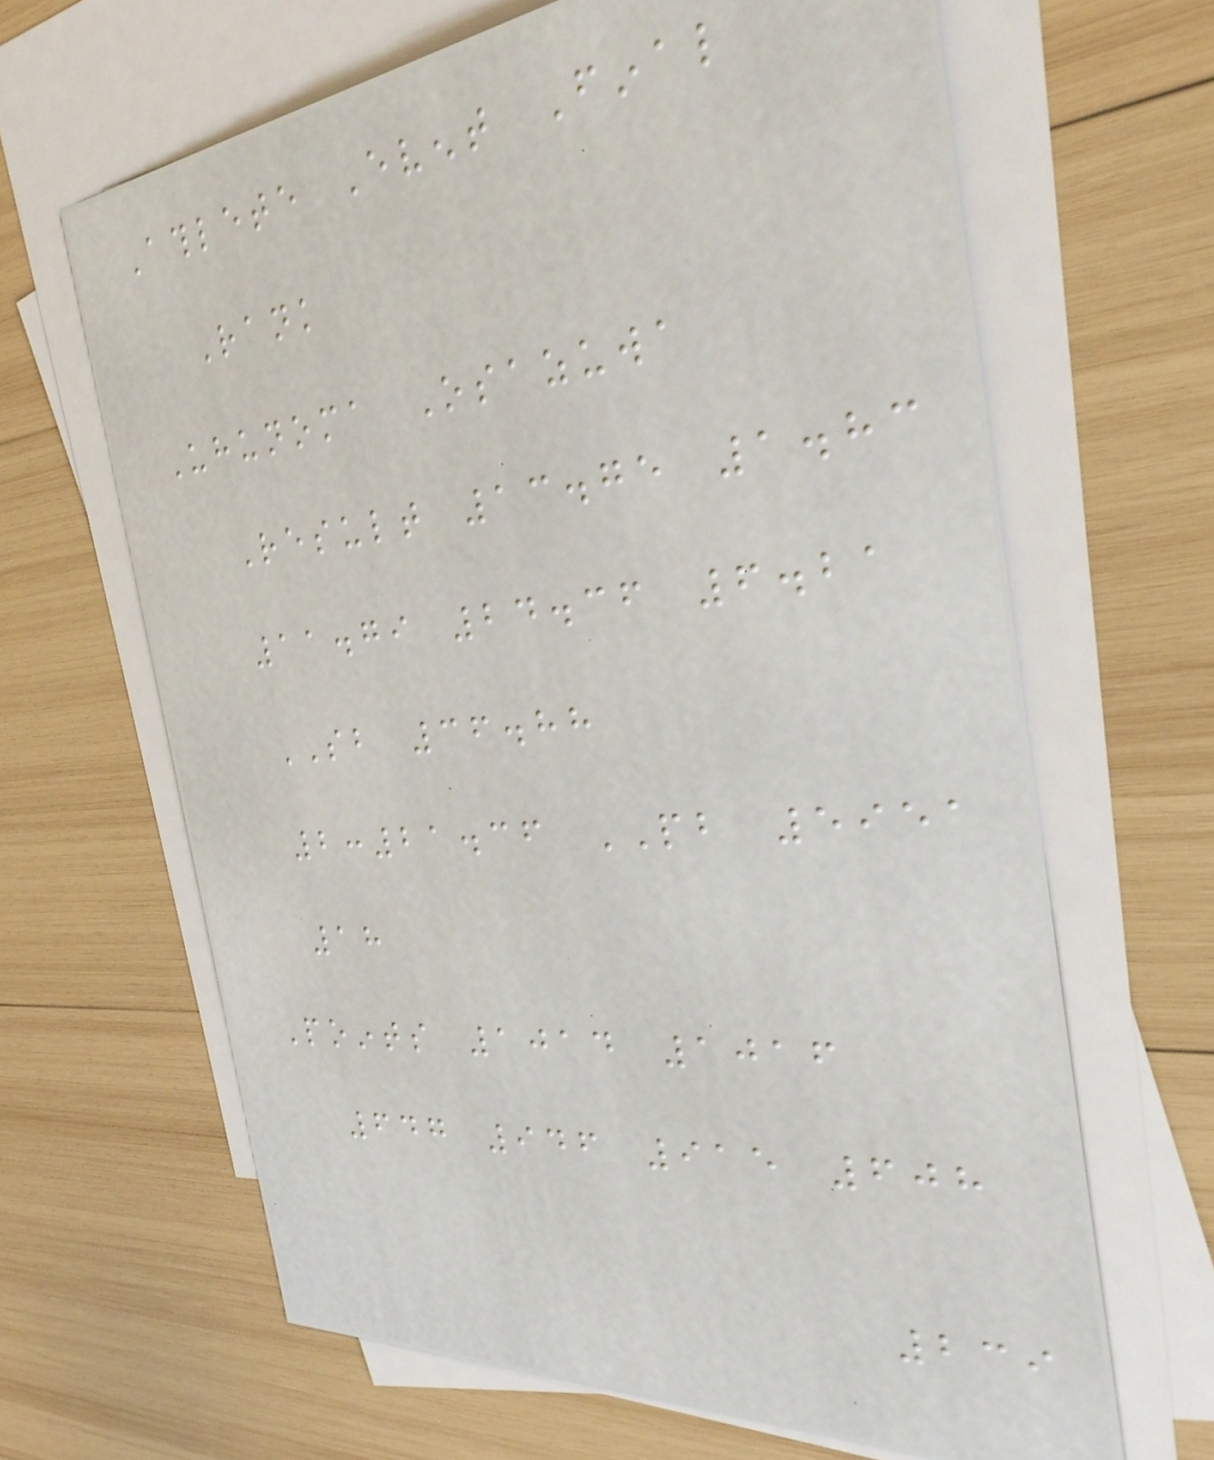Athlete Event Final
Rank
Uhunoma Osazuwa
Result 13.75 1.83
11.79 24.36 6.21
SB 36.88
2:21.36 PB 5951
18
Points 1014 1016
647 946 915 608
239
